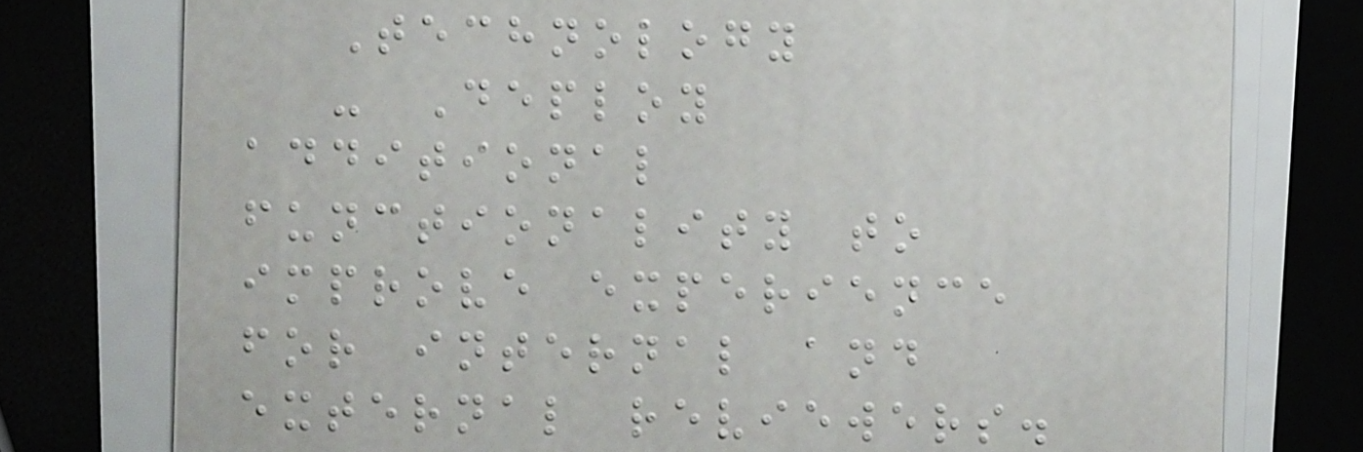Technology
- Deploy
additional
functionality to
improve experience
for internal and
external reviewers.
